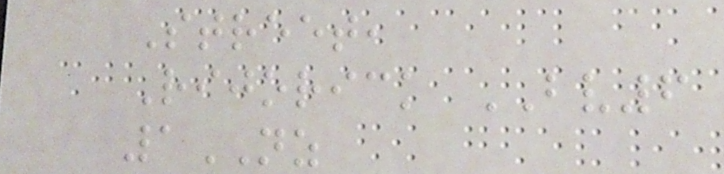Street,
Rijorick BV6
1NZ
